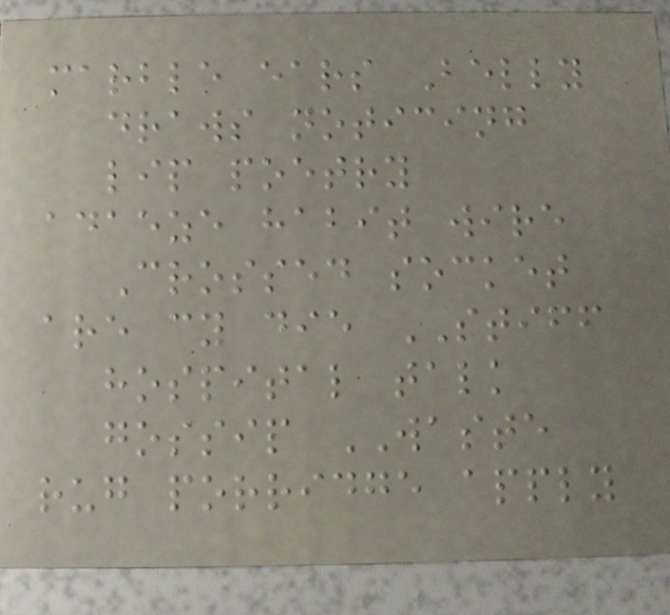marble ears Belly
draws noticing
lip poetry
adaeze habit wire
Crossed socket
are cy die STIFF
hospital talk
gossip WASTE
rug porridge apply
